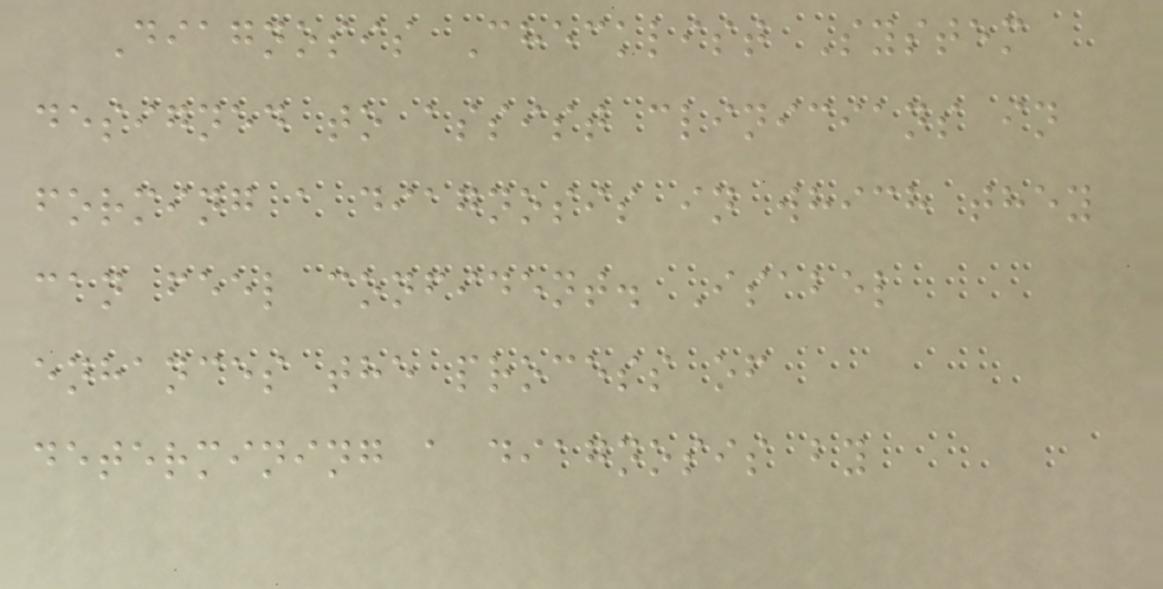Diagnosis Checklist System
designed to assist clinicians in
forming a diagnosis in which they
can feel confident. Isabel
enhances the process of
determining a diagnosis by
